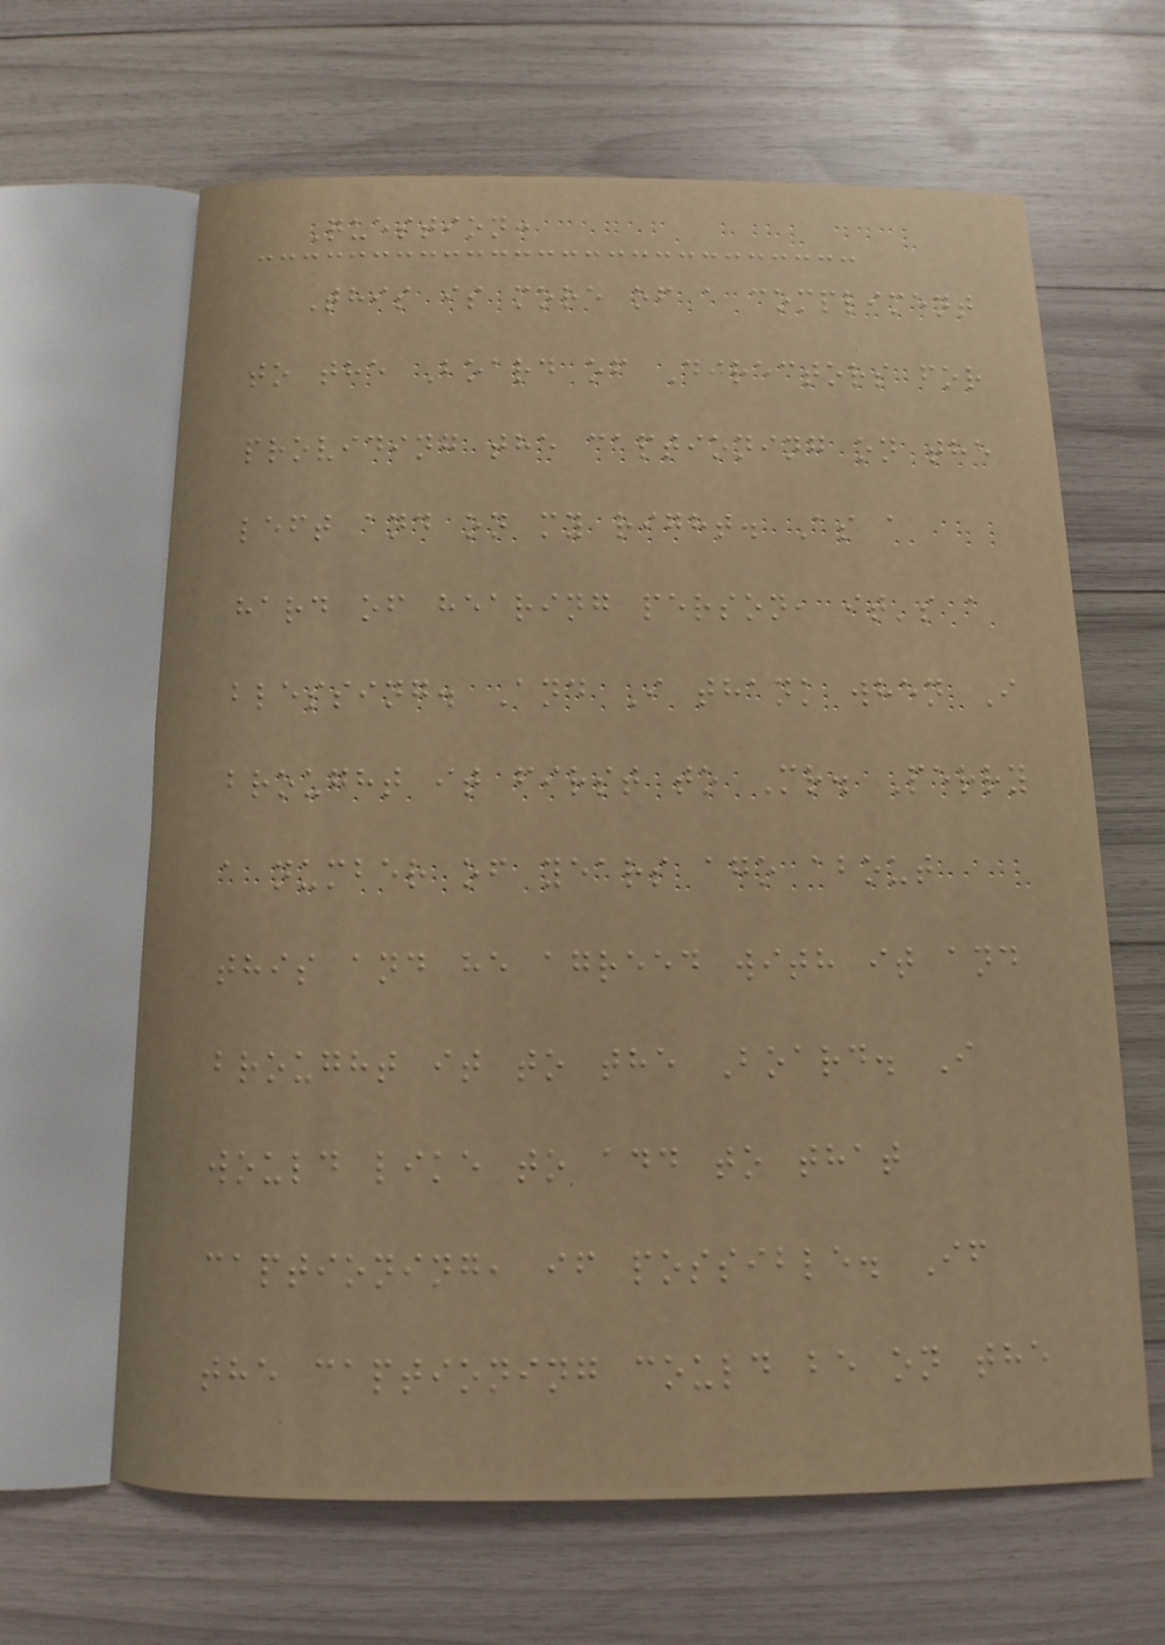Question:
This is more of a compliment
to the Board of Directors for
providing the captioning on the
left and on my right. As a
hard of hearing person, it's a
blessing. And I thank when I
brought it first to Mr. Perry
a number of years ago about
this and he agreed with it and
brought it to the Board. I
would like to add to that
captioning, if possible. If
the captioning could be on the
